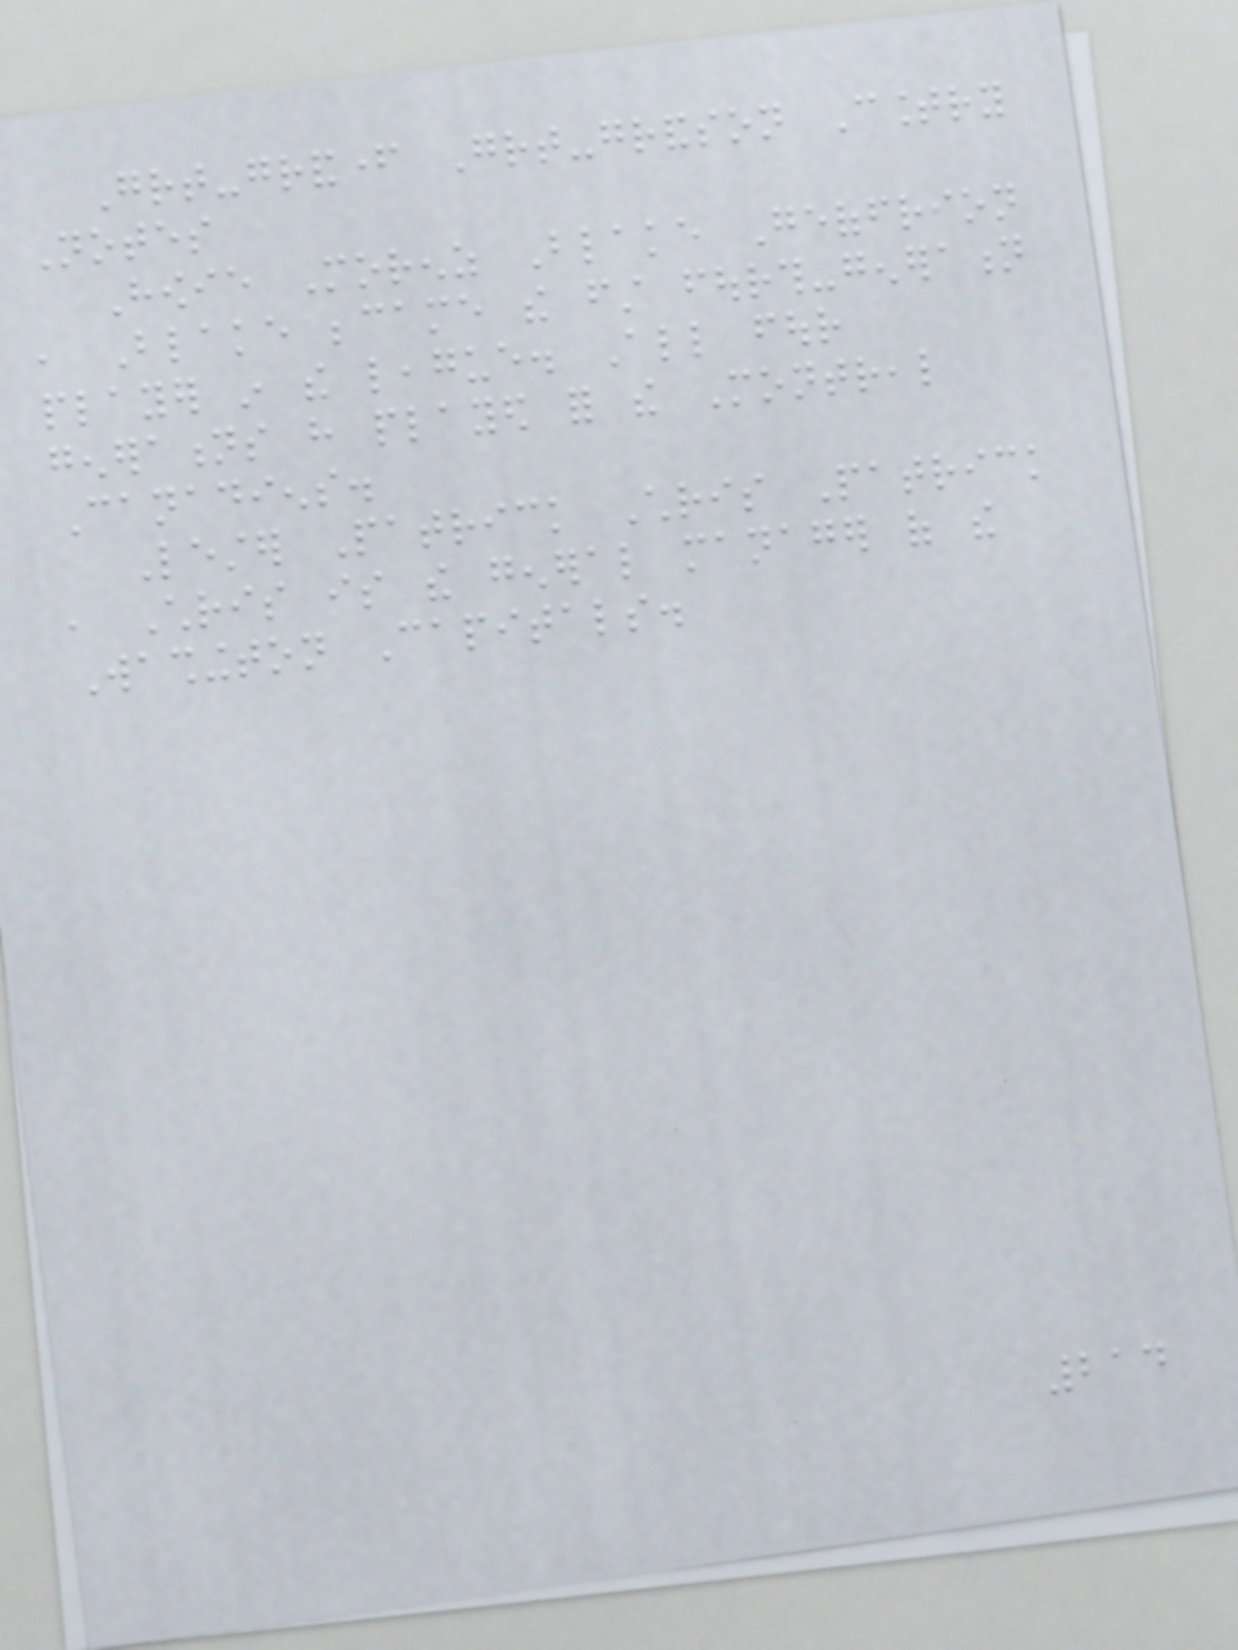Great-grandfather Great-grandson Country
Notes
Howie Morenz Blake Geoffrion
, Blake became the first fourth-generation
player in the league. All four
generations have played for the Montreal
Canadiens.
Lester Patrick Chris Patrick
, Chris is the general manager of the
Washington Capitals.
214
